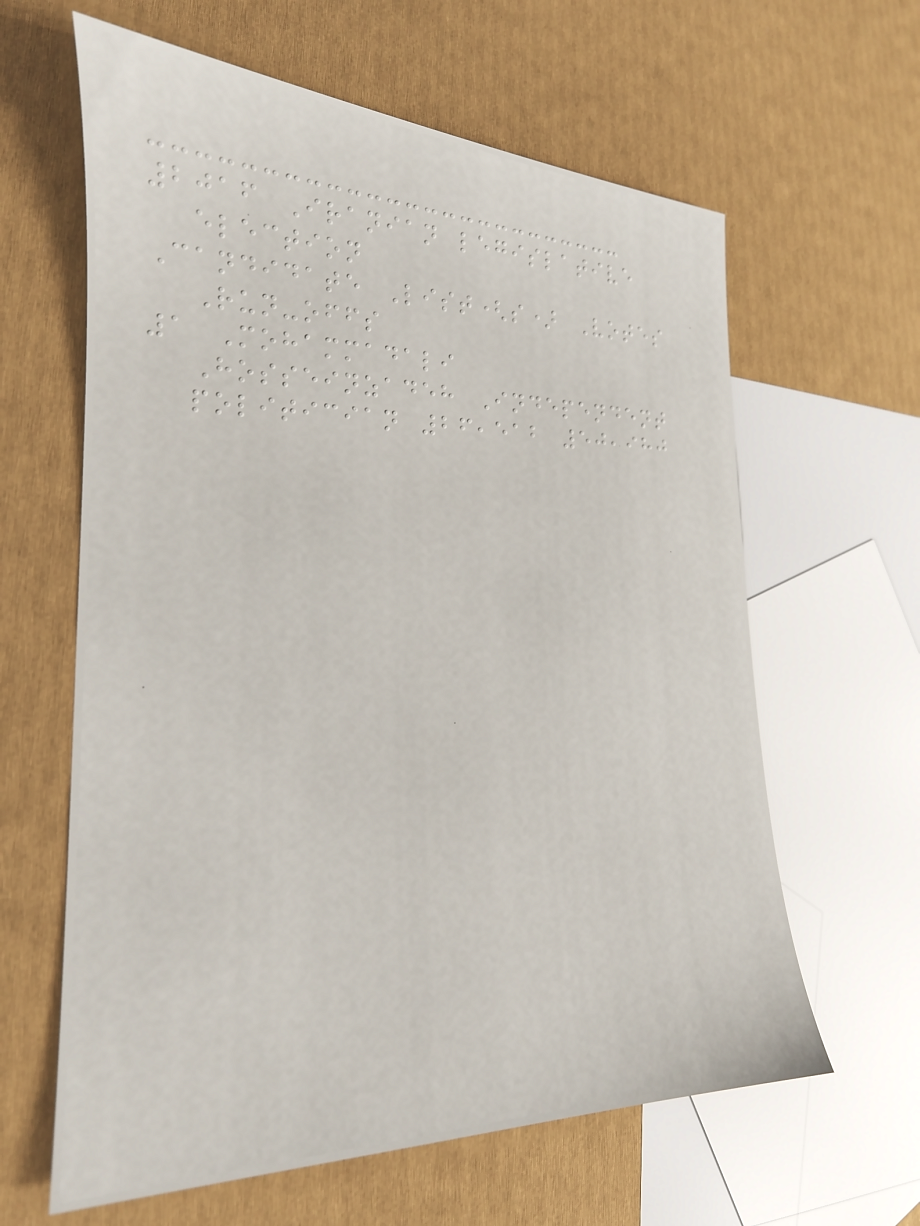2016 Iranian legislative
election
Candidate List(s) Votes
Run-offs
1 Mohammadali
Hosseinzadeh Independent
politician 26,512 50,980
